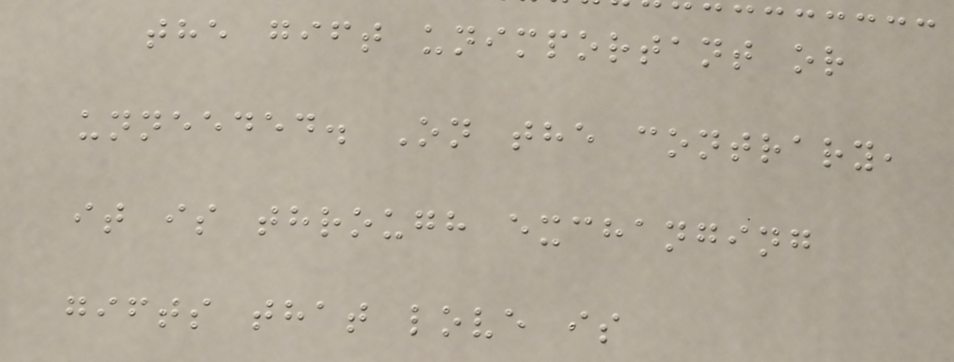the gift unimportant or
unneeded. On the contrary,
it is through exchanging
gifts that love is
